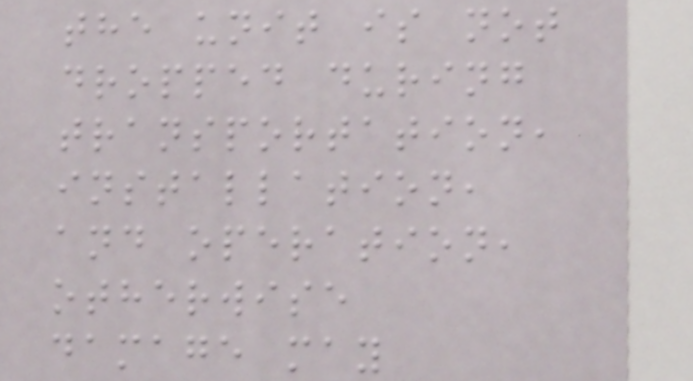the unit is not
dropped during
transportation,
installation,
and operation,
otherwise
damage may
